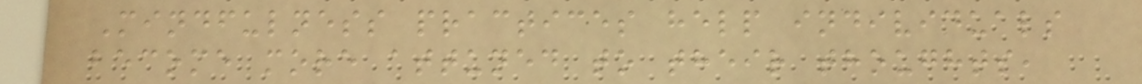Mindfulness practices help individuals
become more attuned to their thoughts,
